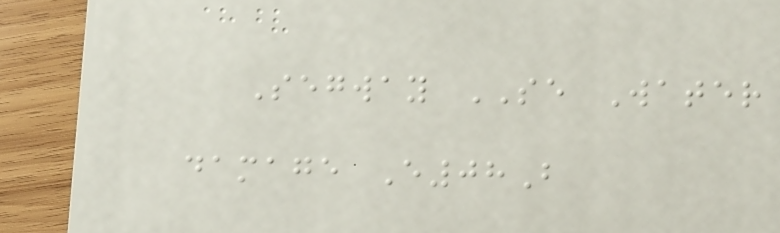Segway SE Water
damage E08B
